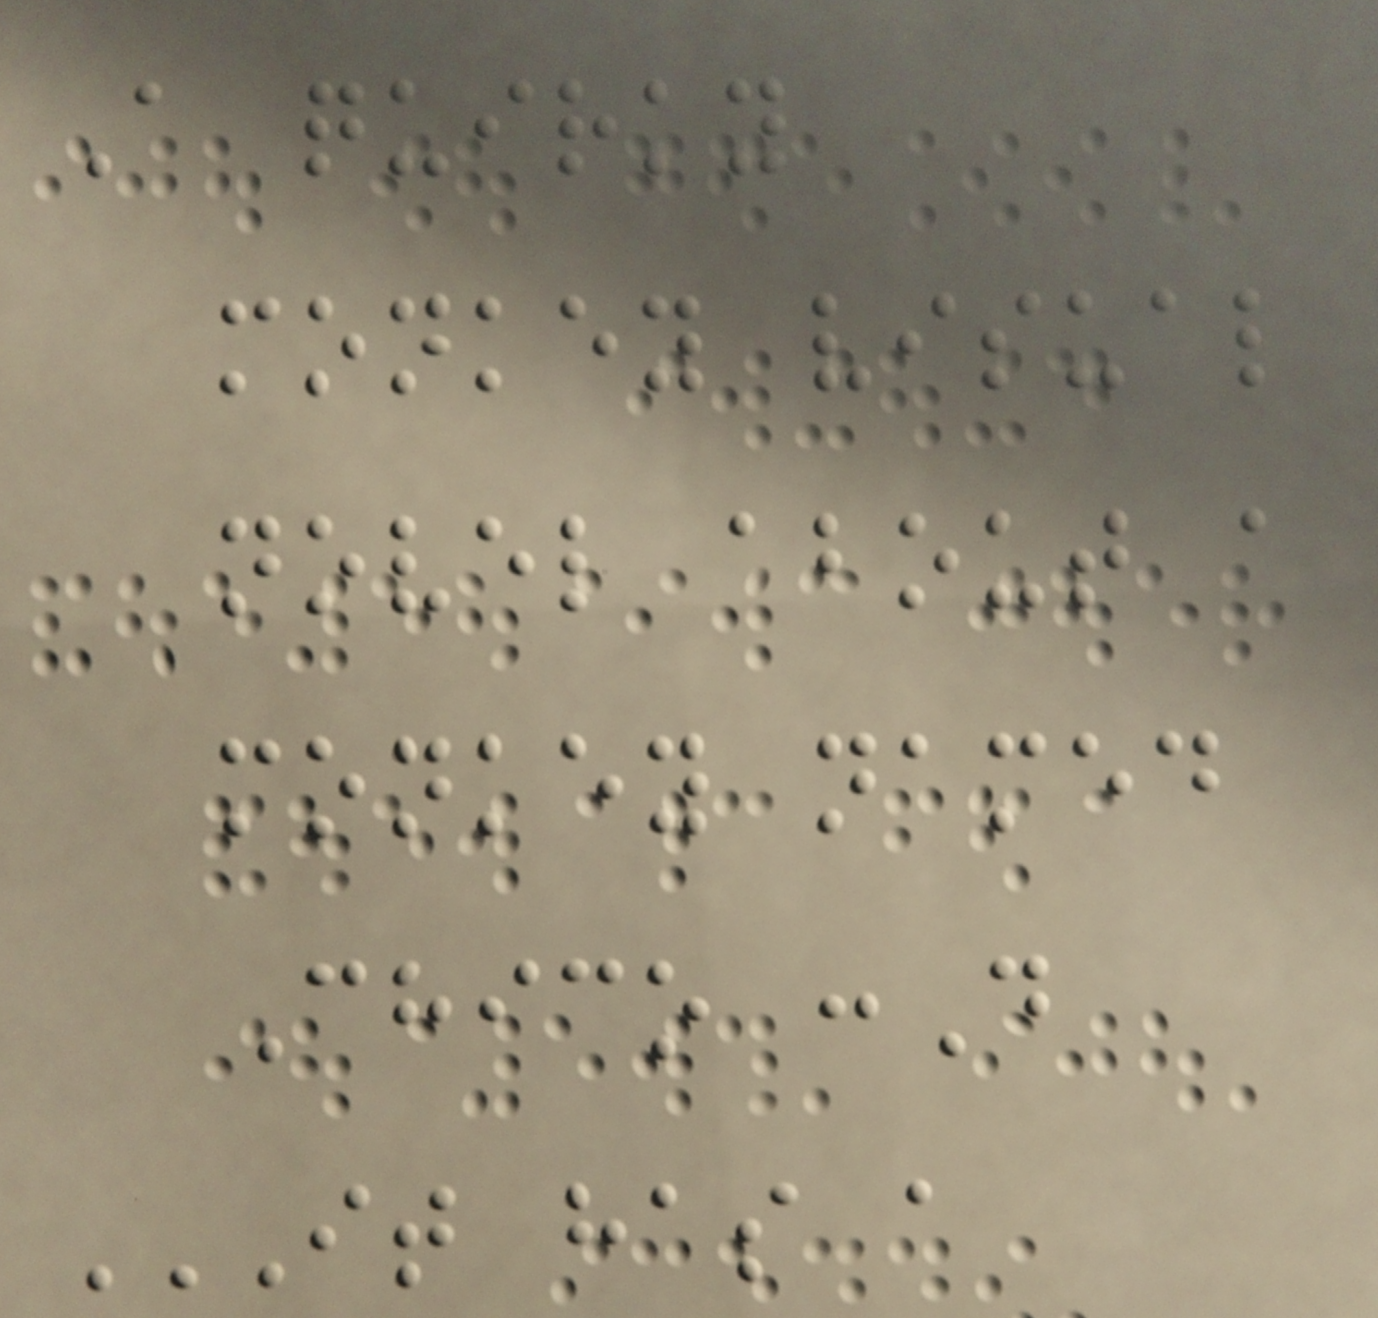A quirky
monkey visual
novel about a
monkey named
Chico :D
IT HAS A
